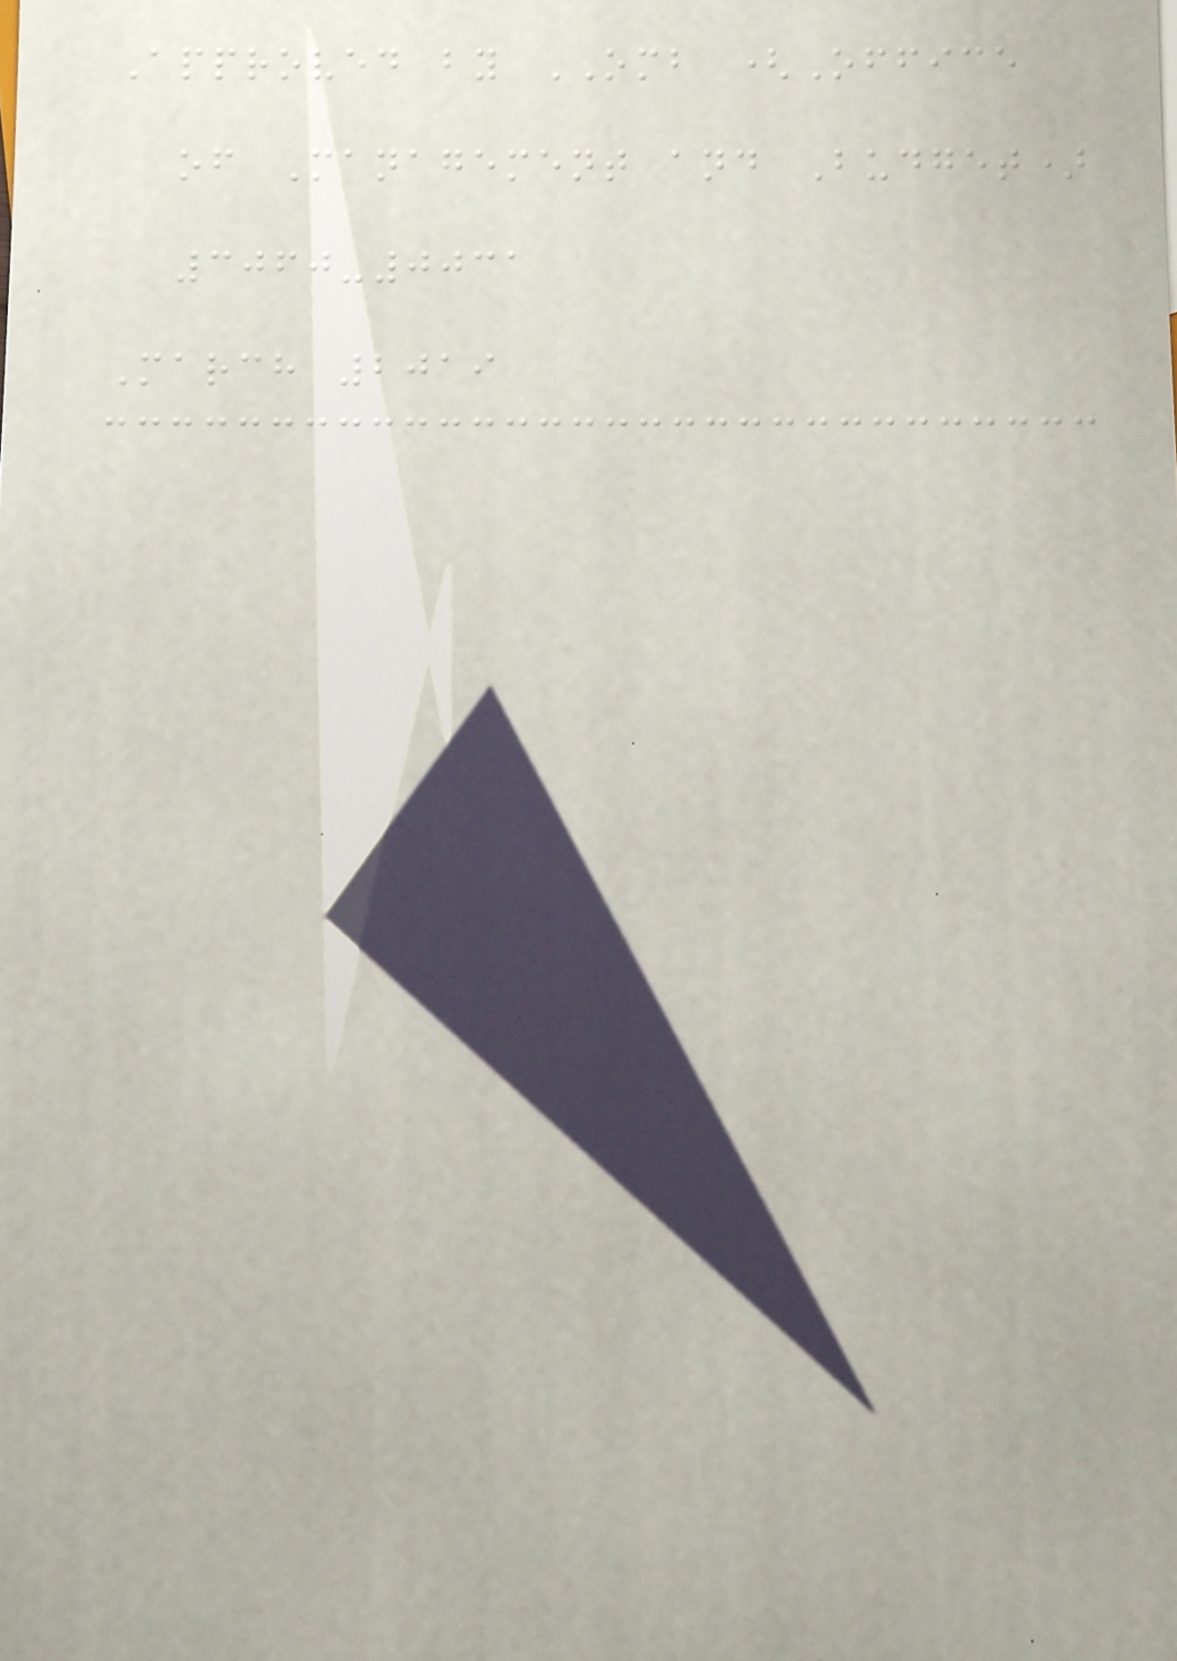Approved by OMB (Office
of Management and Budget)
3060-0031
March 2019
